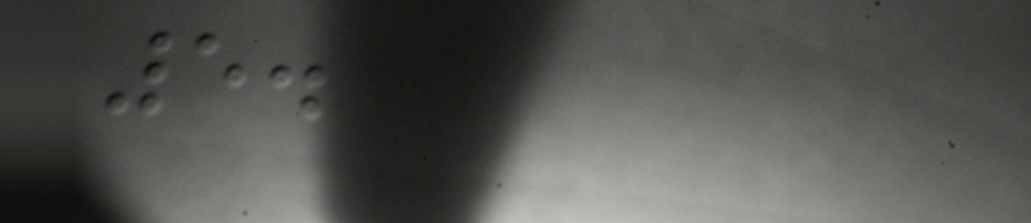5.
